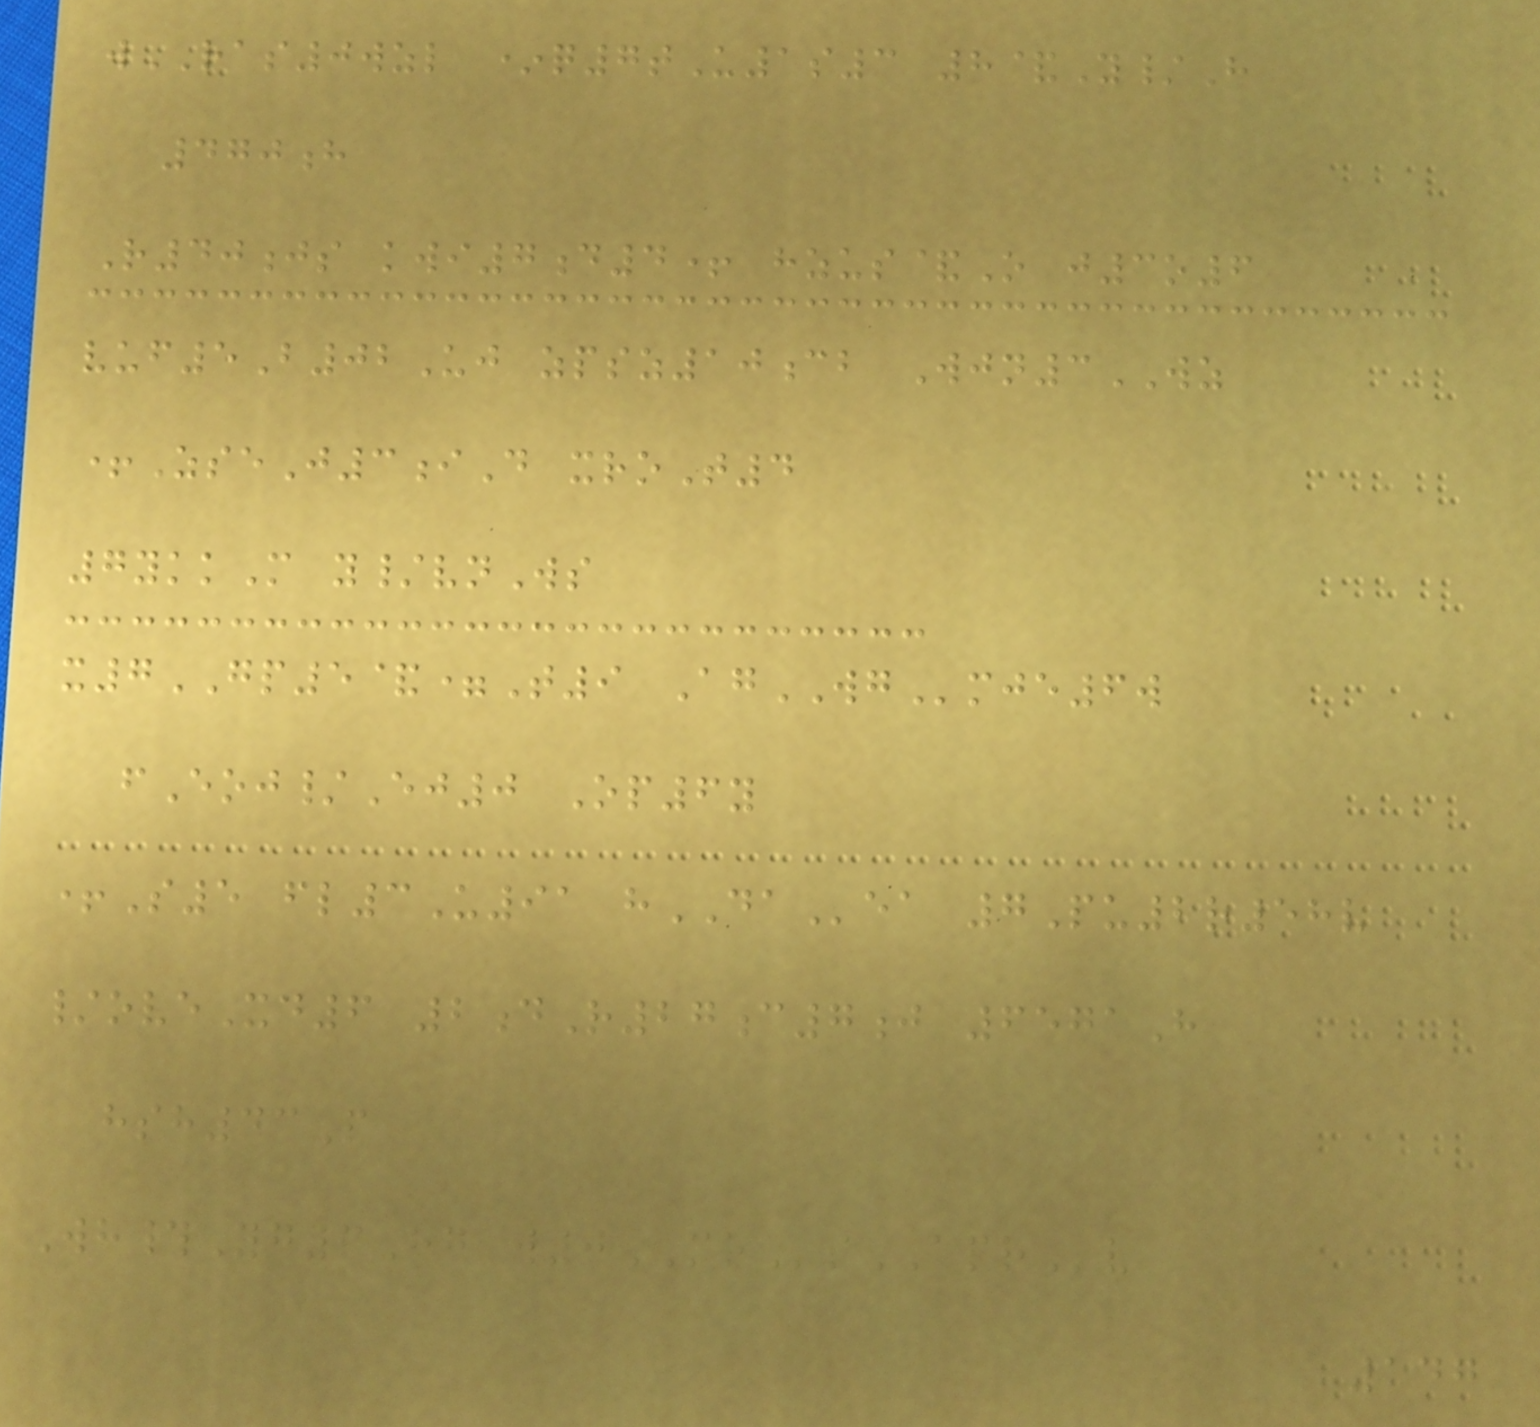wRAS0wzl *q7tU1s3 8&Y/H
470h
R40js kwi7d4+ hzus&O j3o6
vuf5B02Uj zpsz10cb Wjn3WZ
+ZseJ3iD xroT4
7ykkM y/vnWs
x7GP5&=T9 AgWGmje6w
fEoj/Ej0 Op6y
+S5 fl3U91 hDAea 7Pu2r58v
/oveXd6 2dR27c7j 6571H
hsh43P
Wh#Yg6Hg w0MOsAPRv
147
